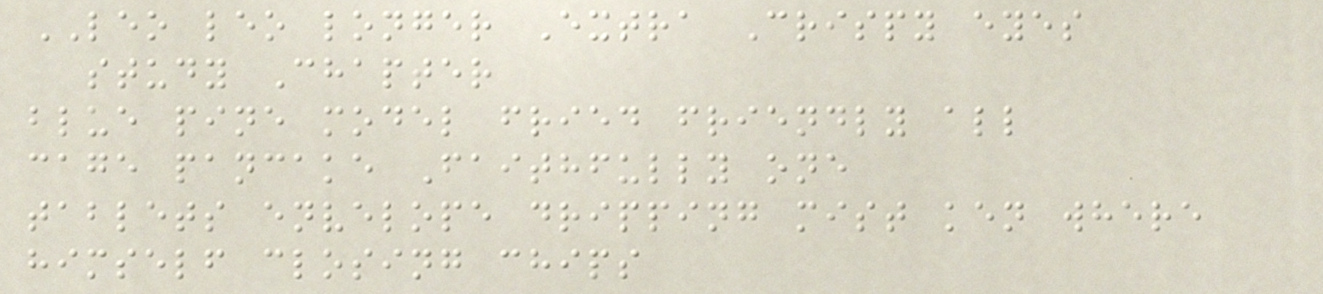LEO leo longer Extra Crispy eyes
study Chapter
blue pine model fried friendly all
cage pancake Faithfully one
tablets envelope dripping mist ken where
himself closing chips
